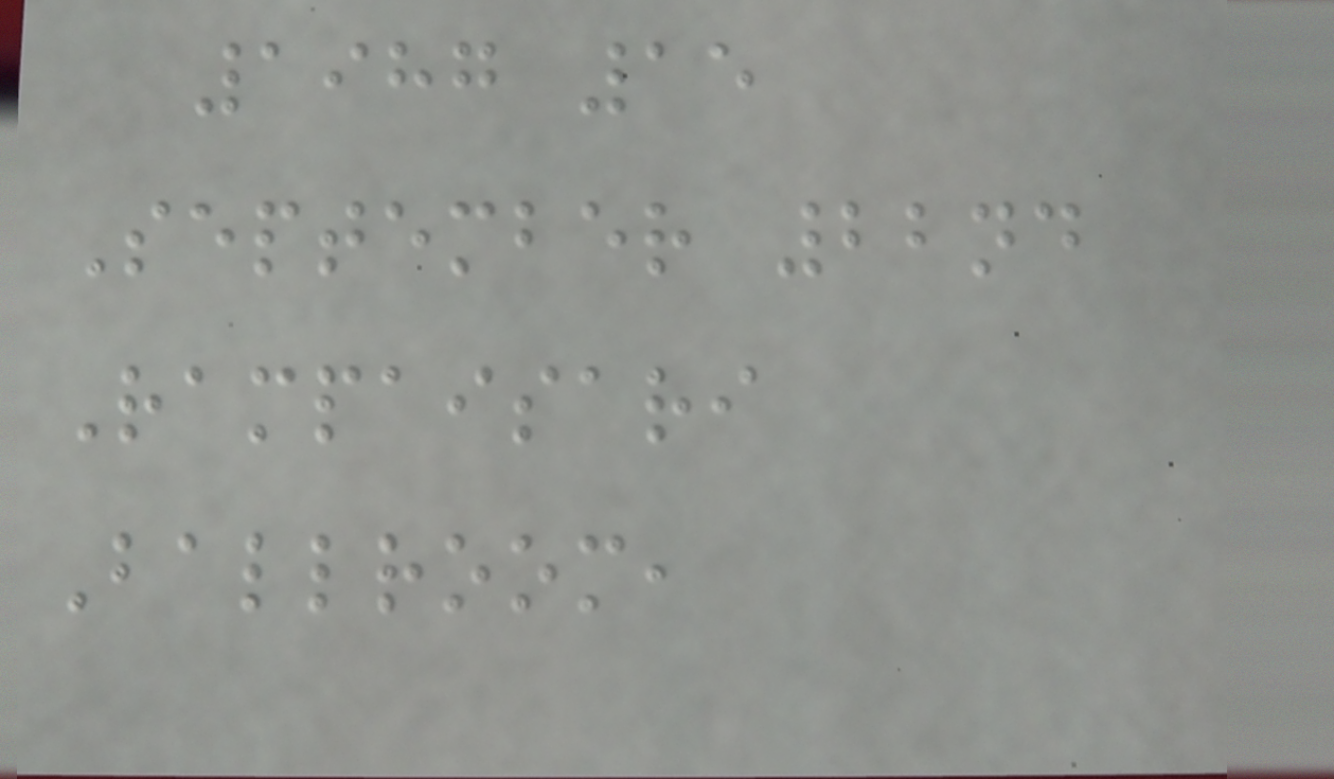1987 15
September 22nd
Rampaisari
Ballroom,
